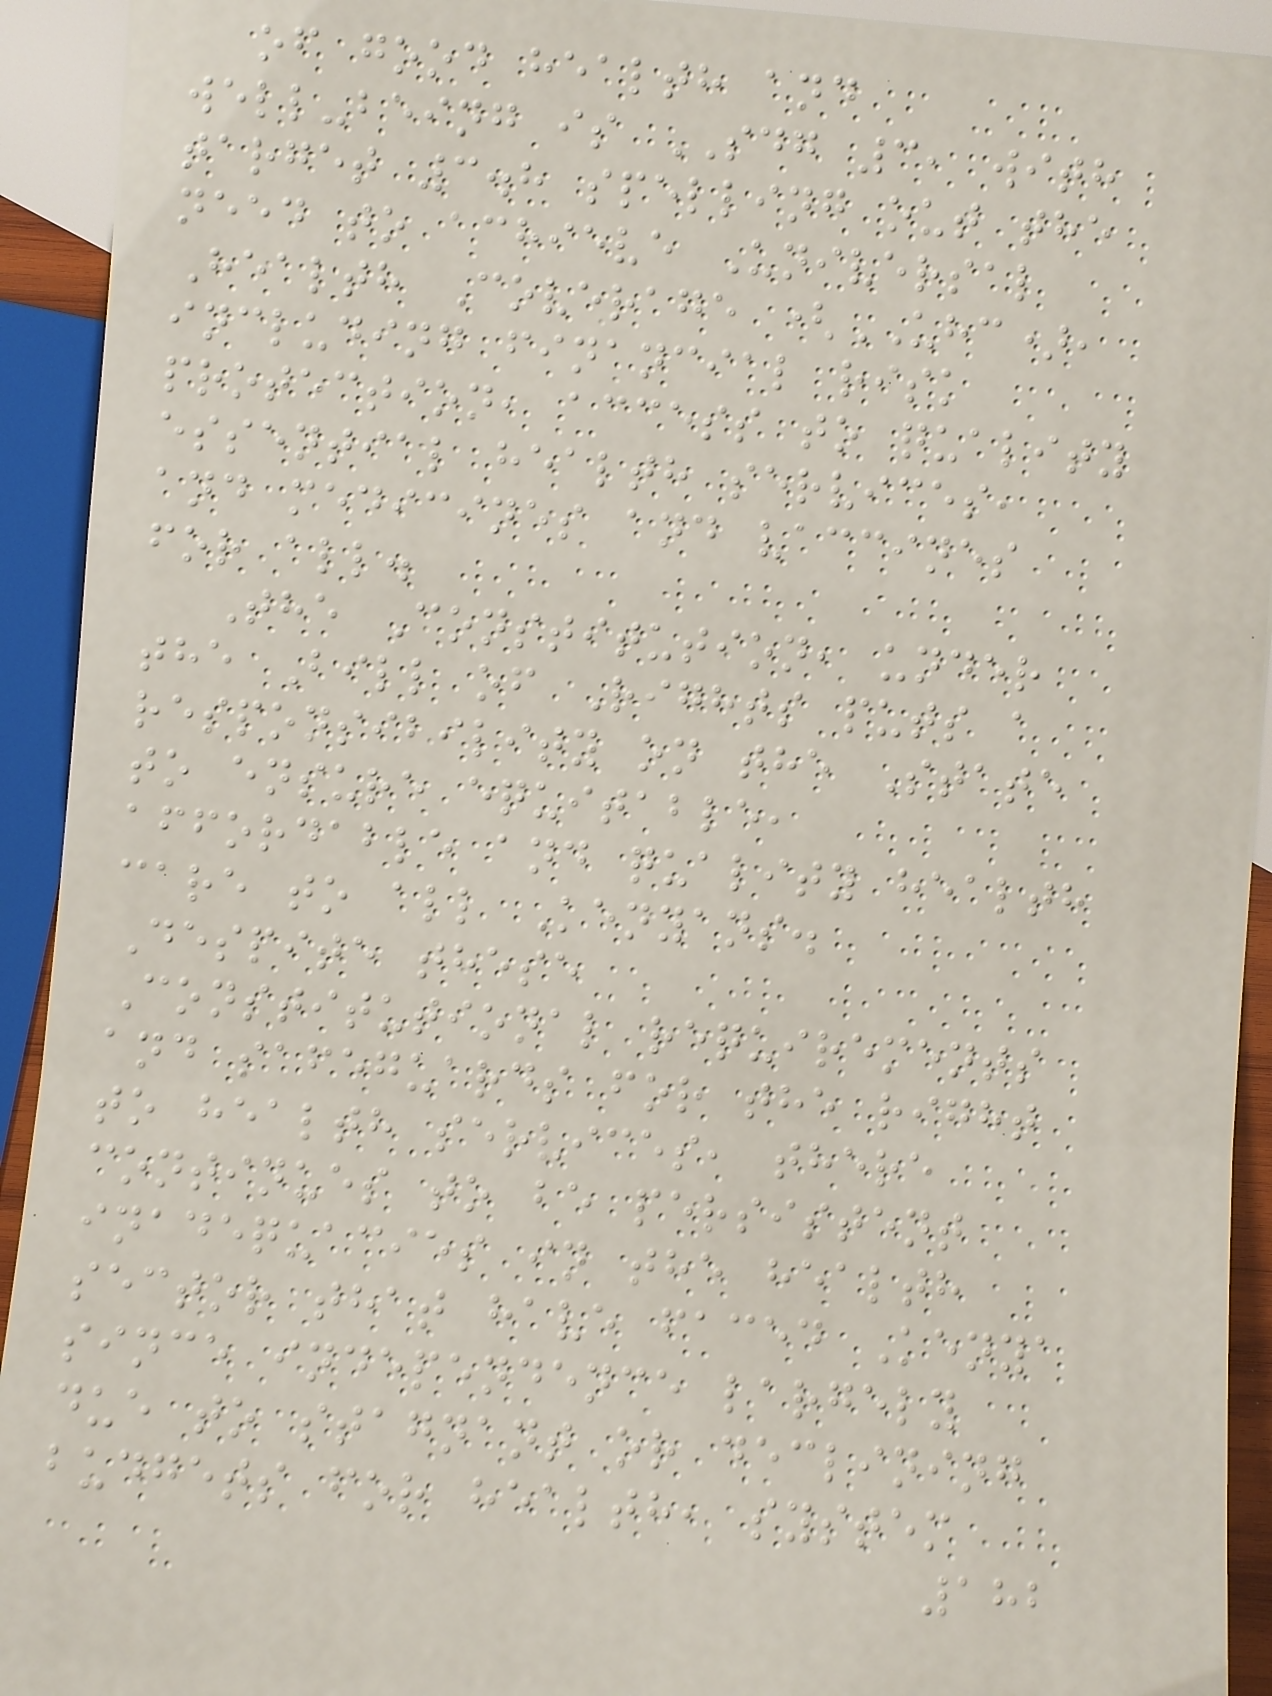of good health and
well-being is SDG 3, with
target 3.8 spelling out the
need to achieve Universal
Health Coverage (UHC),
including financial risk
protection, access to quality
essential health services,
and medicines and vaccines
for all.
The Constitution, under
the Bill of Rights puts a
responsibility on the State
to ensure equitable,
affordable and quality health
care to all Kenyans.
Despite these
Constitutional requirements
and safeguards for the right
to health services, there
continues to be persistent
inadequacies in the health
sector that have faced Kenya
since independence largely
due to stagnant or declining
budgets for health, system
182
